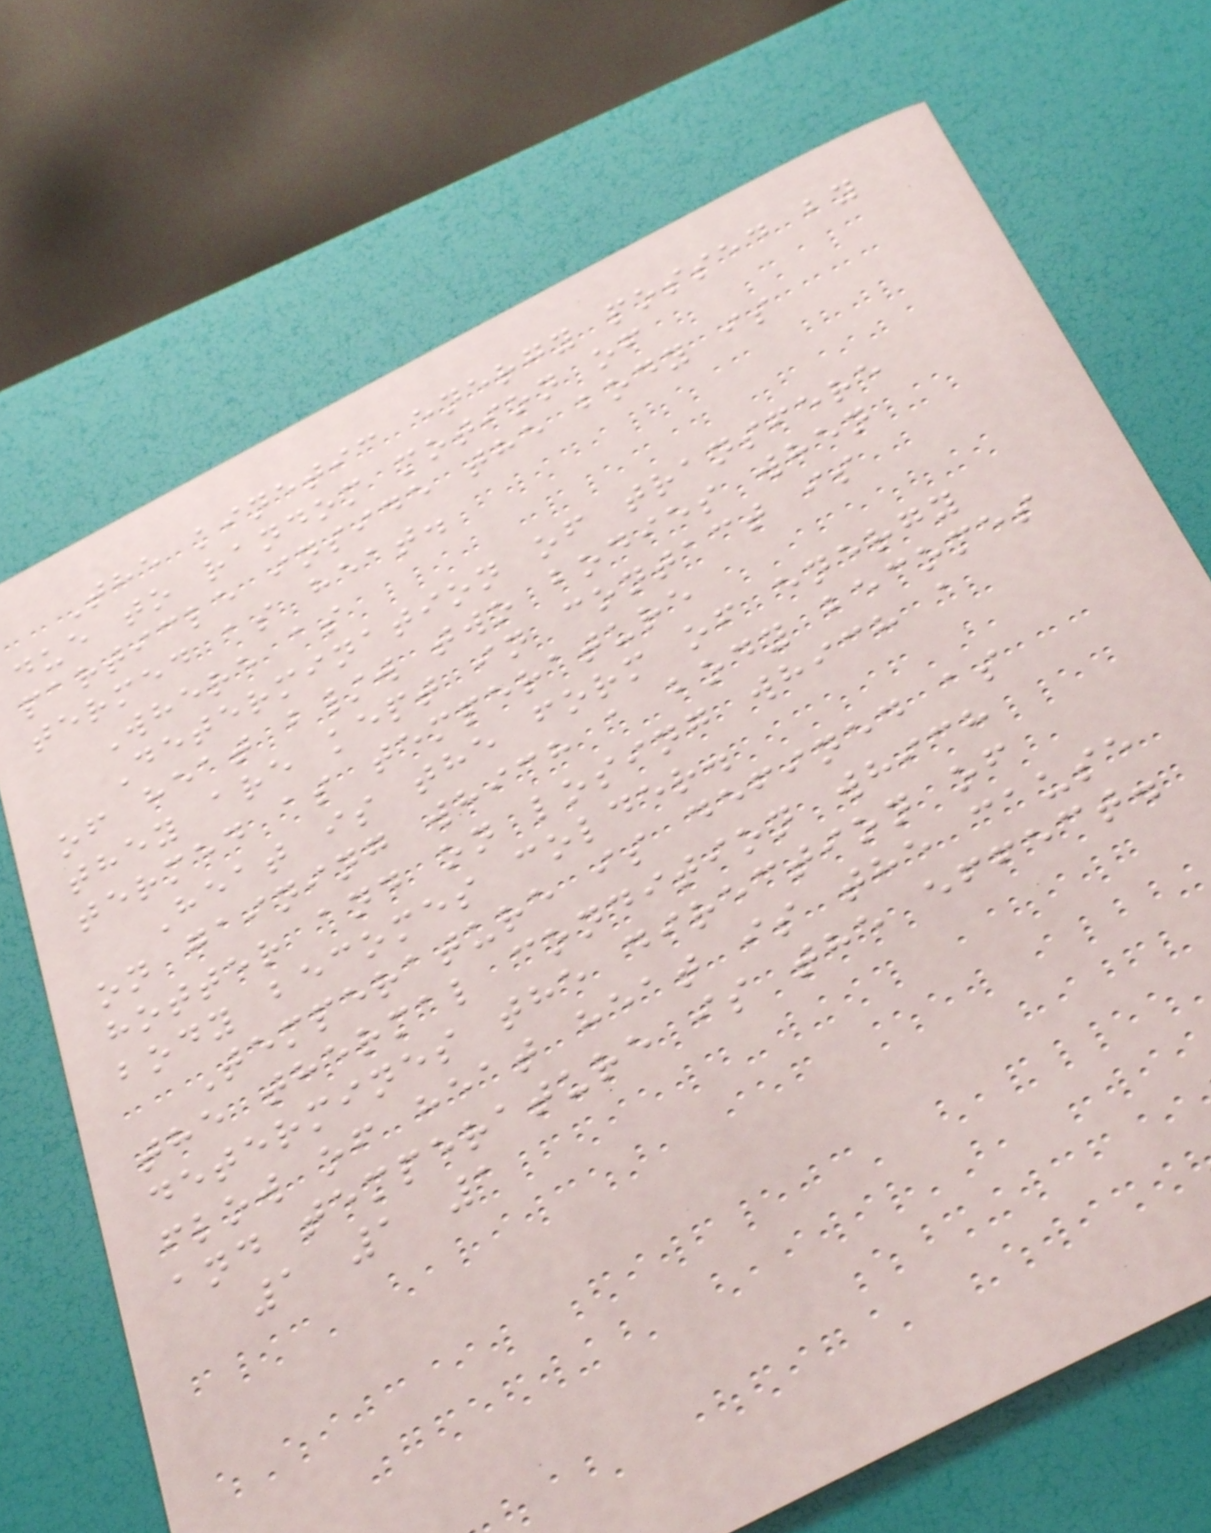The kinetic energy possed by
due to random motion of
particle inside the body is
termed as heat.
Where as
Determination of transfere
of heat b/w two bodies when
they are kept in contact is
termed as temperature
Heat is the form of energy
on gaining which a body becomes
hotter and on losing which a
body becomes colder.
Temperature is defined as
the thermal condition which
determines the direction of
flow of heat heat is the cause
and temperature is the effect.
1 1 1
